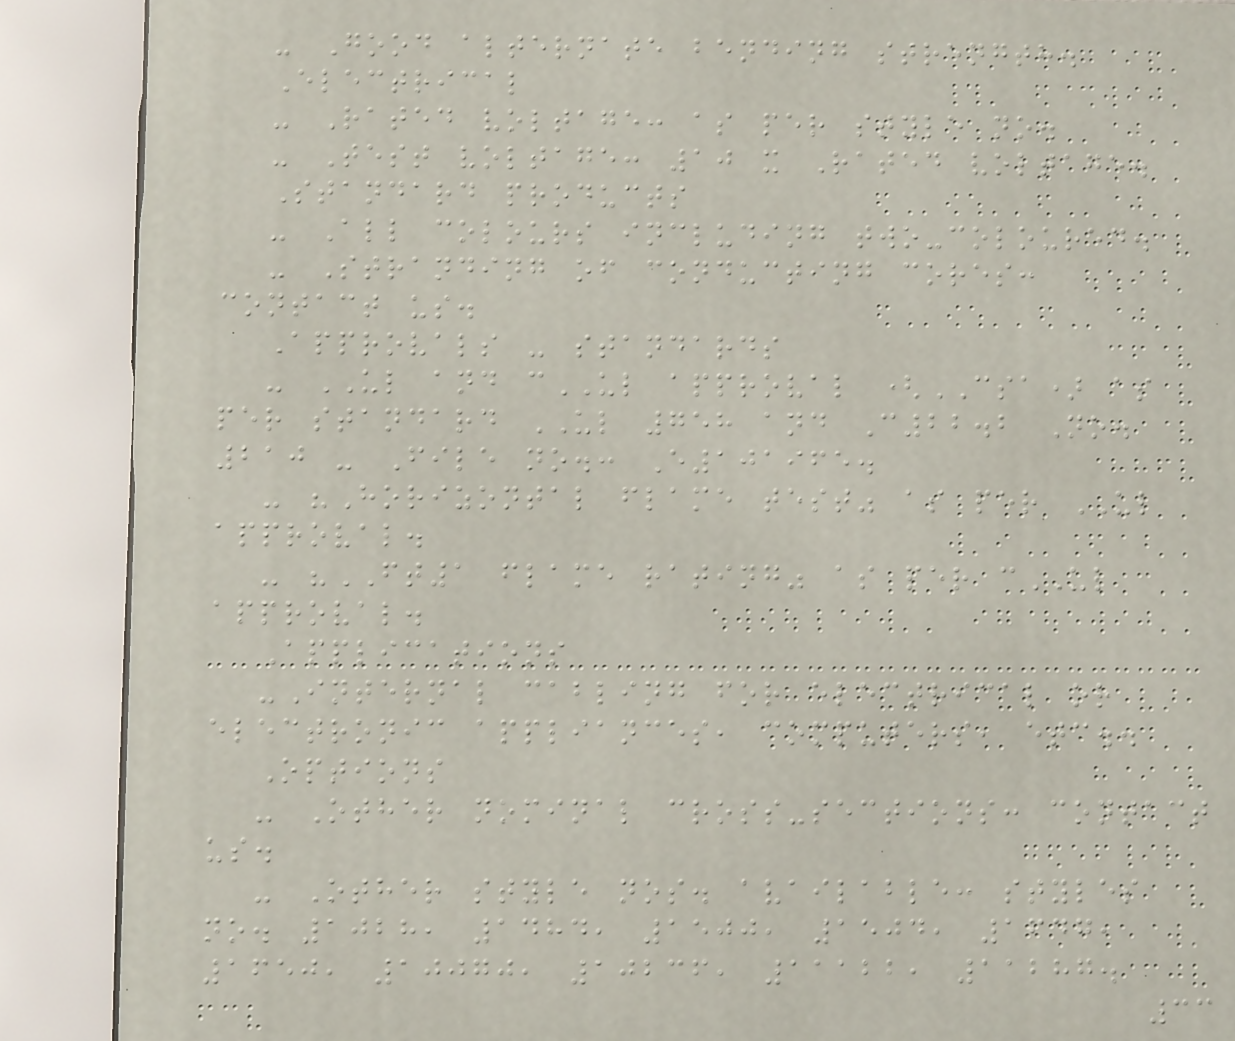- Good alternate bending strength.
Electrical
- Rated voltage: as per style no.
- Test voltage: 10 x Rated voltage.
Standard products
- All colours including two-coloured.
- Stranding of conducting cores:
contact us.
Approvals - standards
- UL and cUL approval (CSA) as
per standard UL 758 and C22.2 No.
210 - File no.: E101965.
- "Horizontal flame test" as per UL
approval.
- "FT1 flame rating" as per cUL
approval.
Applications
-Internal cabling for electrical or
electronic appliances, computers, etc..
Options
- Other nominal cross-sections: contact
us.
- Other style nos. available: styles
no. 1028, 1484, 1500, 1504, 1647,
1650, 10070, 10236, 11122, 11287.
33
